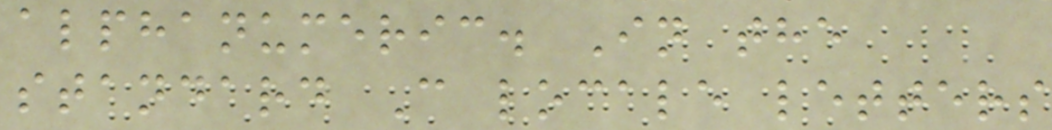alphanumeric. In the
standard C locale letters
